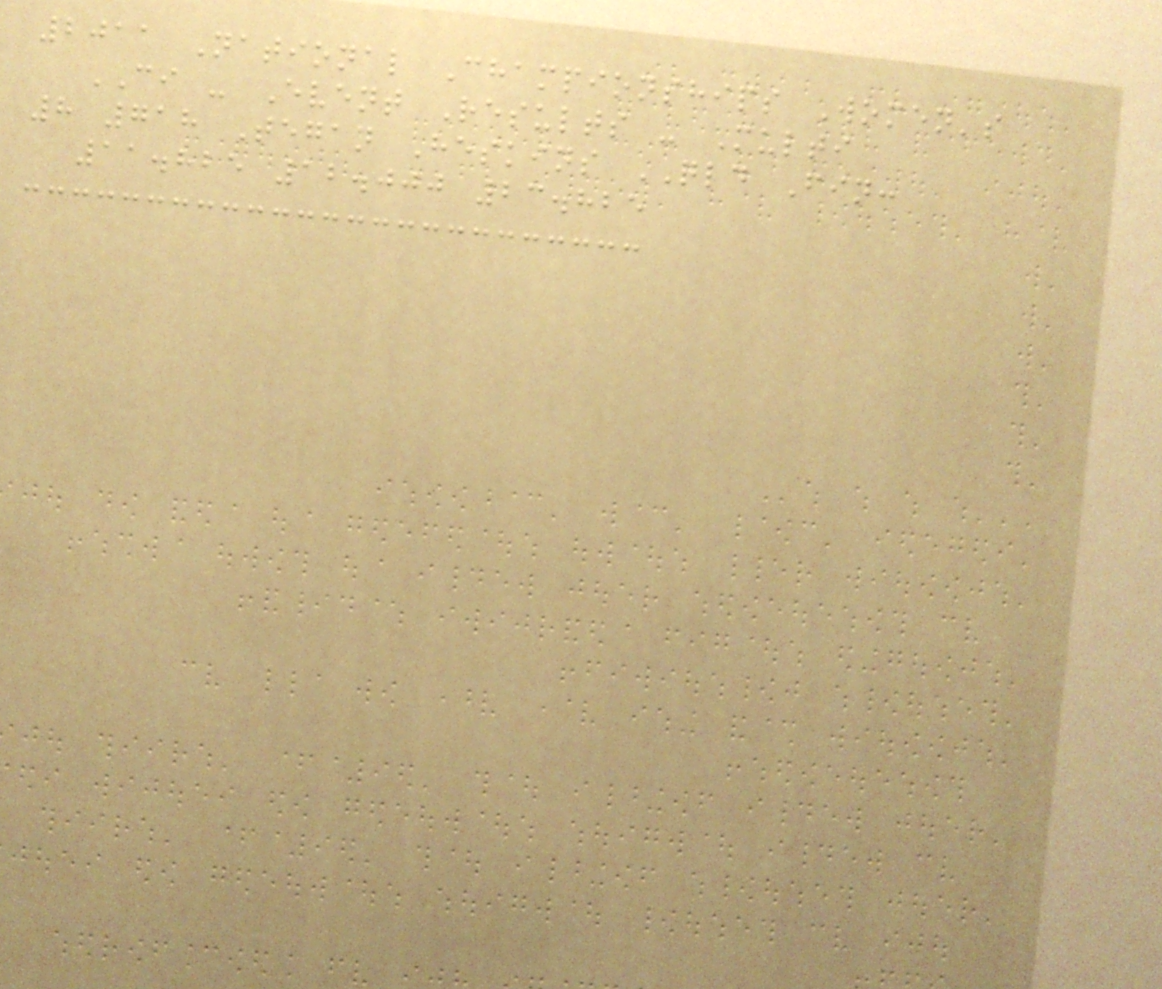2011 National Championships Women's
CI - Event Results - Multi
8 718 Tegan Heskins QLD Fin:
11.825 12.000 23.825
